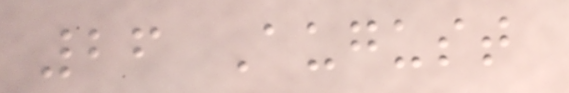26 August
